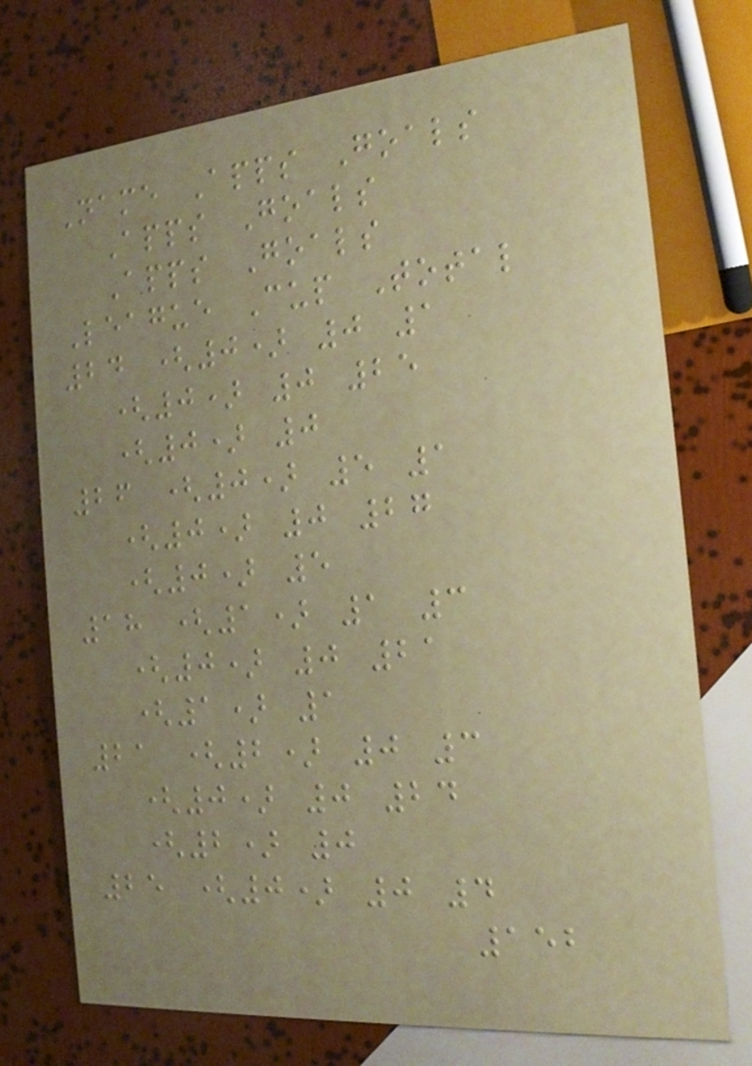Name Apps Goals
Apps Goals
Apps Goals
League Cup Total
24 (0) 0 1
(0) 0 25
(0) 0
26 (0) 5 1
(0) 0 27
(0) 5
18 (1) 1 3
(0) 0 21
(1) 1
21 (2) 0 3
(0) 0 24
(2) 0
25 (0) 0 4
152
